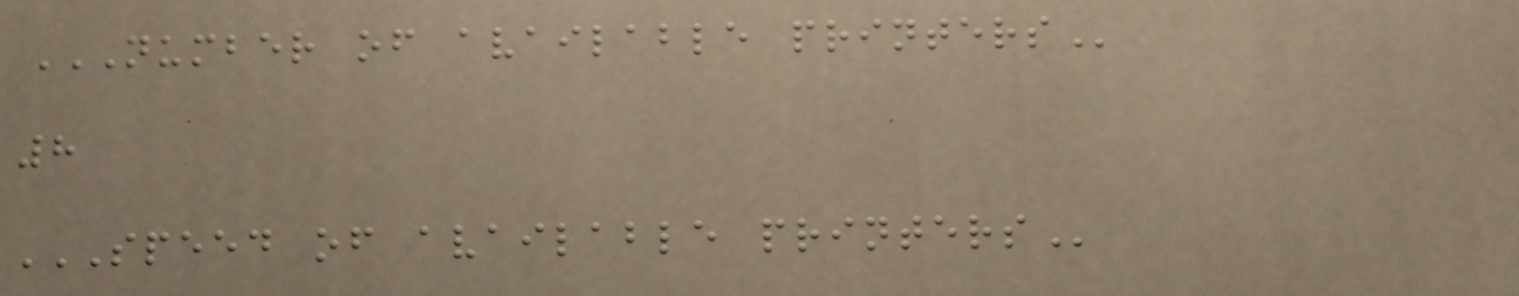NUMBER OF AVAILABLE PRINTERS
8
SPEED OF AVAILABLE PRINTERS
